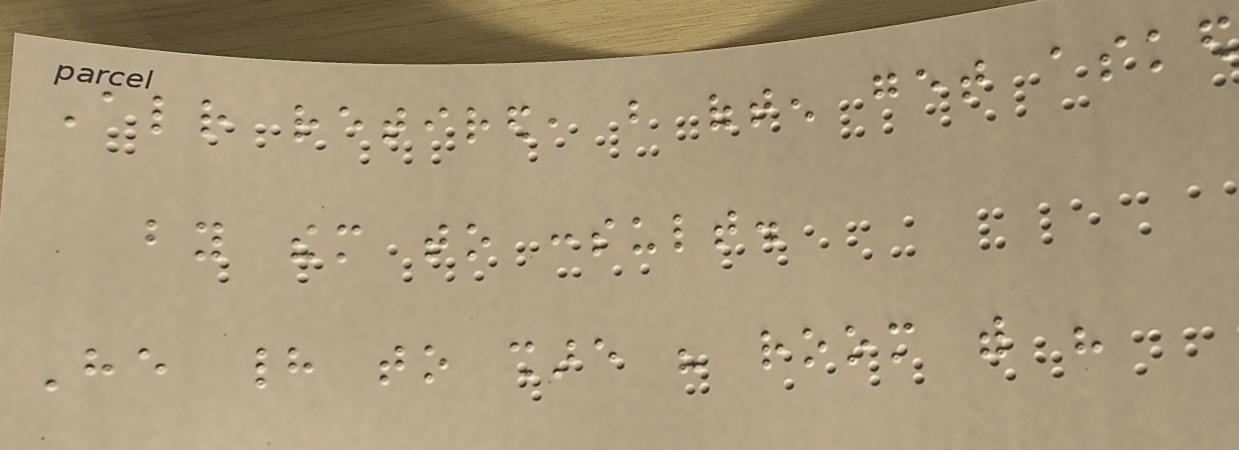Already retired, but often get asked
by them to consult.
He had to share his room with his
